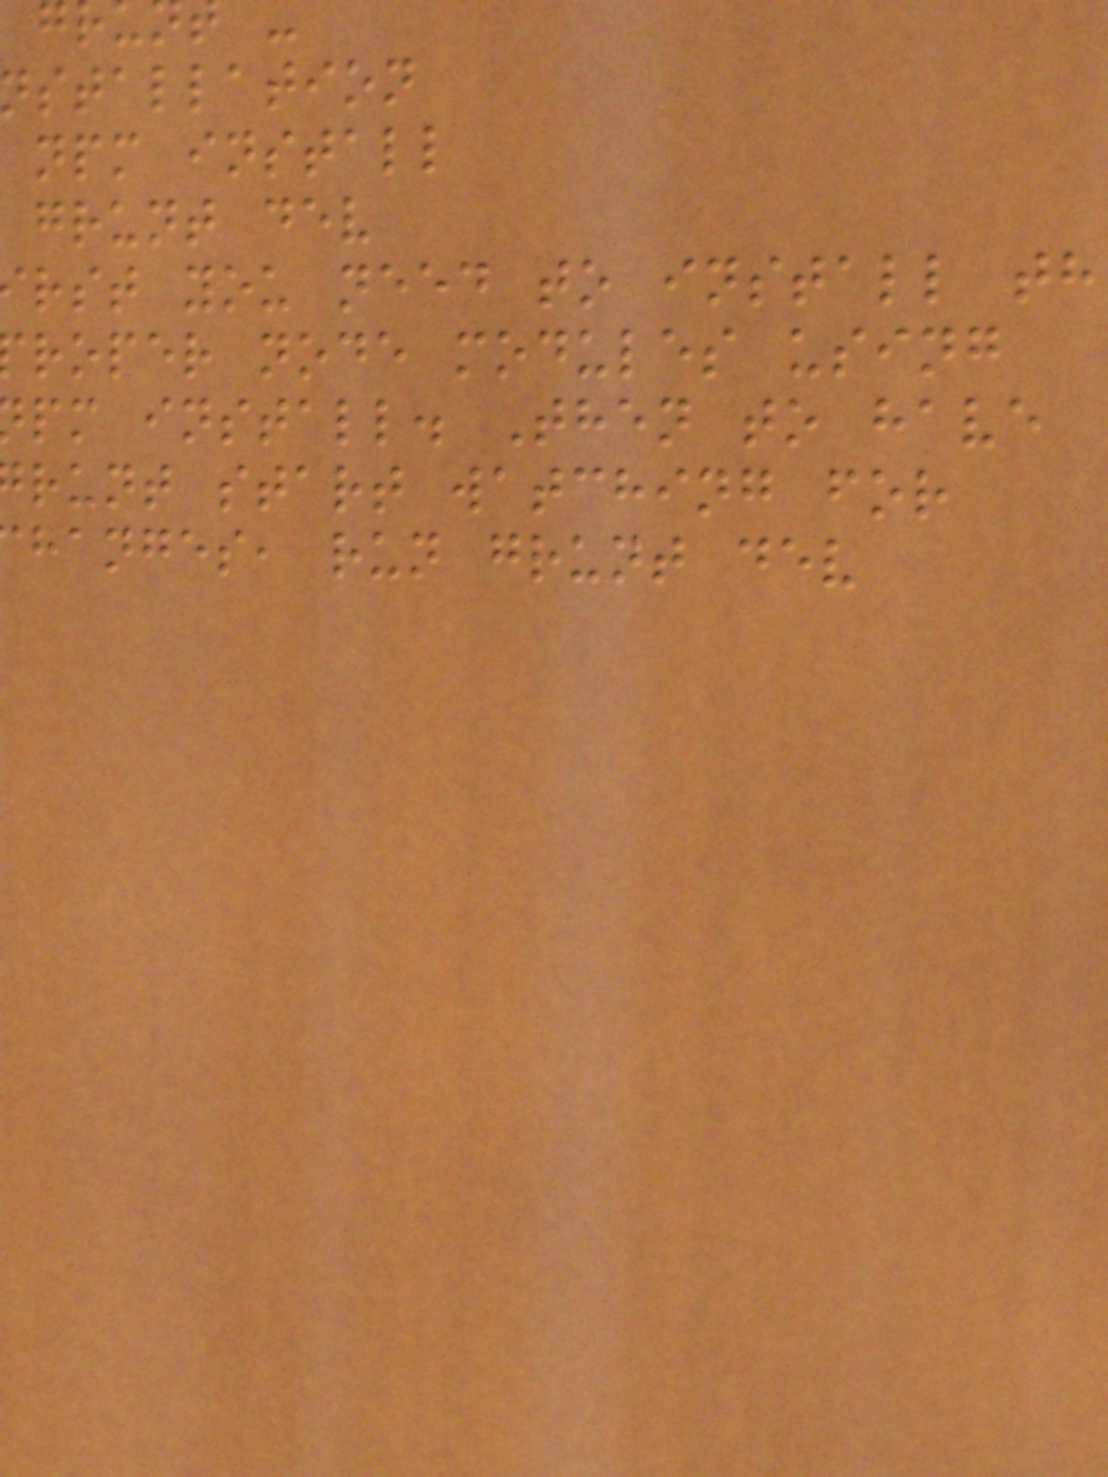nstallation
npm install
grunt dev
rst you need to install th
roper node modules using
pm install. Then to have
runt start watching for
hanges, run grunt dev
